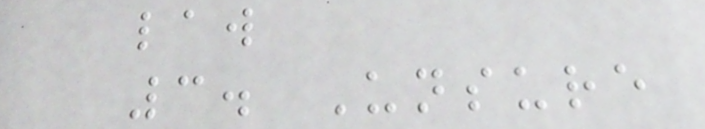law
3. Unsure
